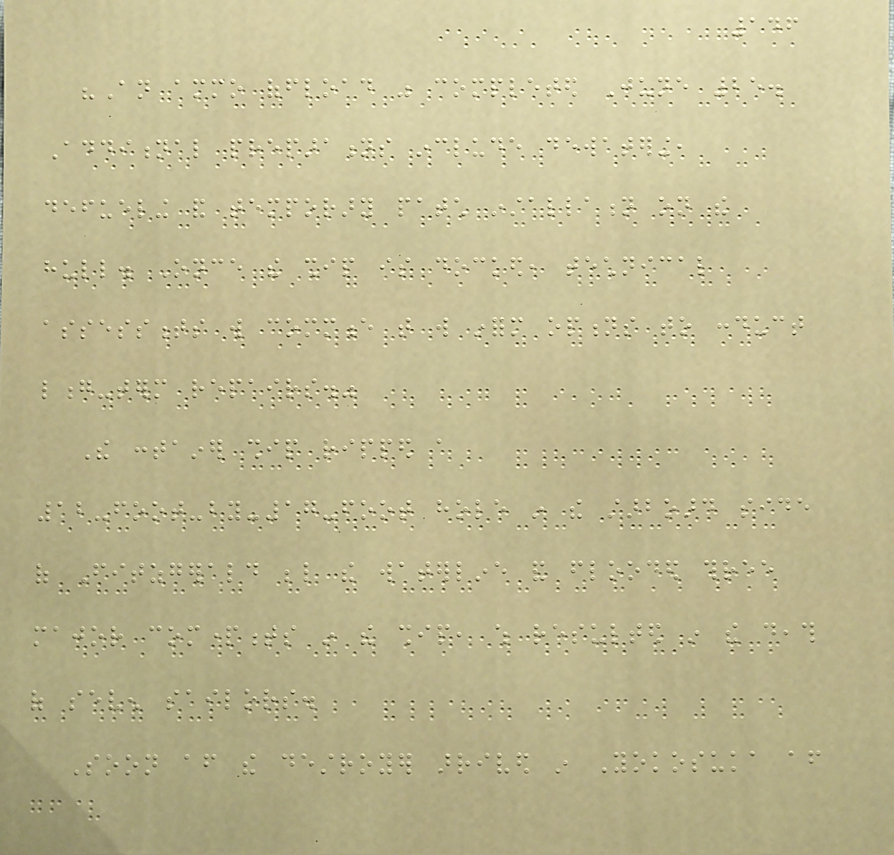146
"An ammo offload was completed June 25.
Additional preparations include dewatering,
defueling and temporary patch installation on the
hull. Once the ship is docked, technical
assessments will commence that will inform options to conduct
long-term repairs."
The container ship ripped a
12-foot-by-17-foot hole in the starboard side
of Fitzgerald below the waterline and flooded three
major compartments in the ship, which resulted in the death
of seven sailors.
Soon after the destroyer arrived in Yokosuka after
